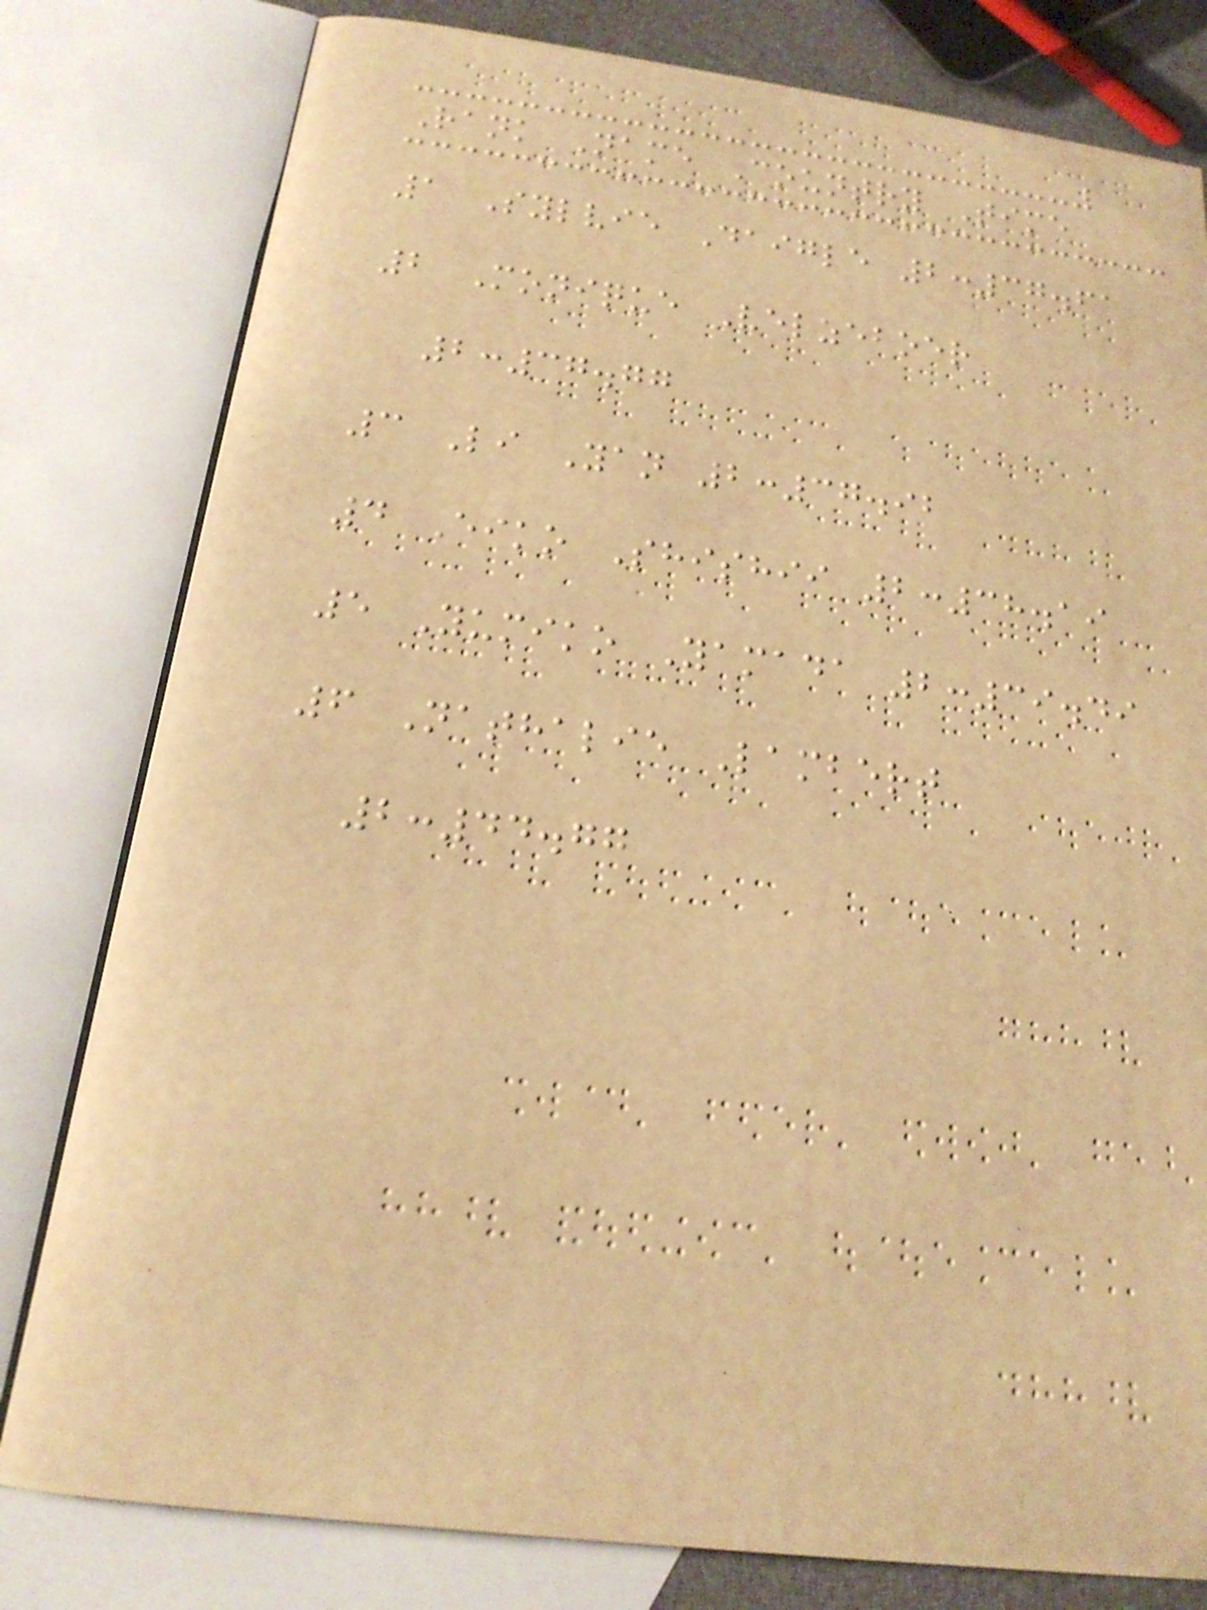Rank Name Country Time
1 Sylvie Daigle 2:37.61
2 Monique Velzeboer
2:37.77
3 Li Yan 2:37.92
4 Eiko Shishii 2:38.19
5 Yumiko Yamada 2:39.49
6 Nathalie Lambert
2:44.77
